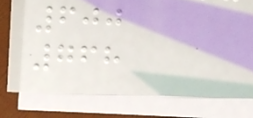600
768
